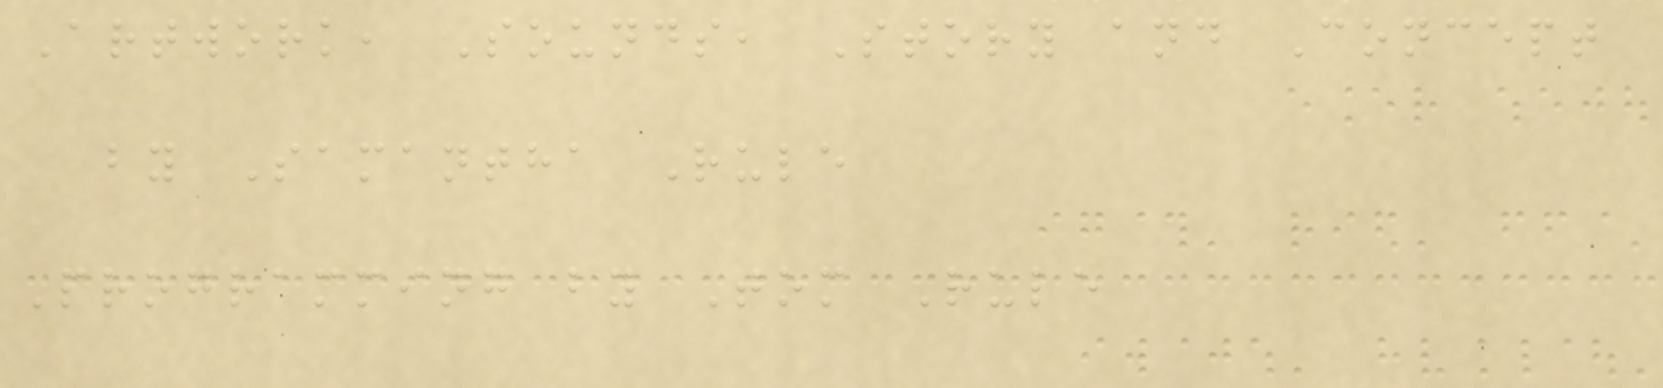Artwork, Sounds, Story and Concept
by Samantha Rule
Programming by Tom Rule
